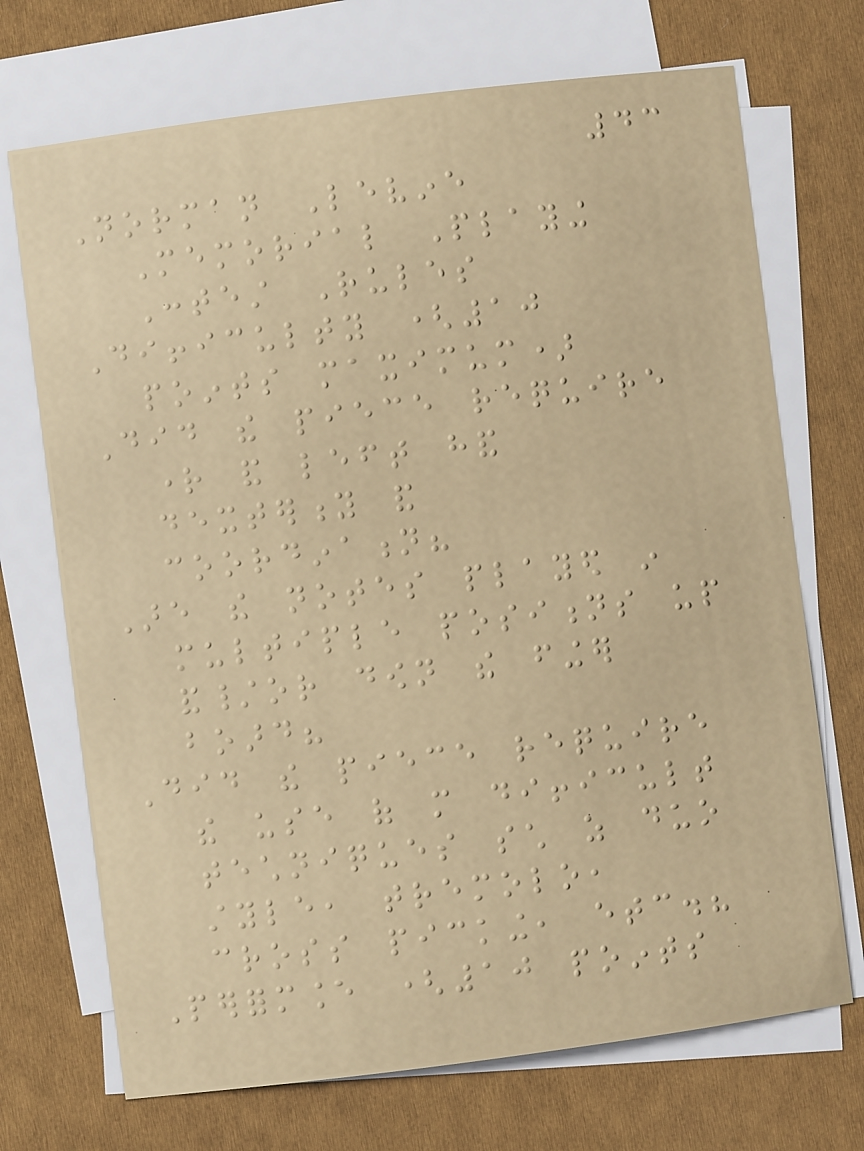43
Norman Levine
Memorial Playing
Contest Rules
Difficulty (10
points maximum)
Did the piece require
right and left hand
dexterity and
coordination?
Are the notes played in
multiple positions up
and/or down the finger
board?
Did the piece require
the use of more difficult
techniques such as duo
style, tremolo,
cross picking, etc.?
Performance (10 points
